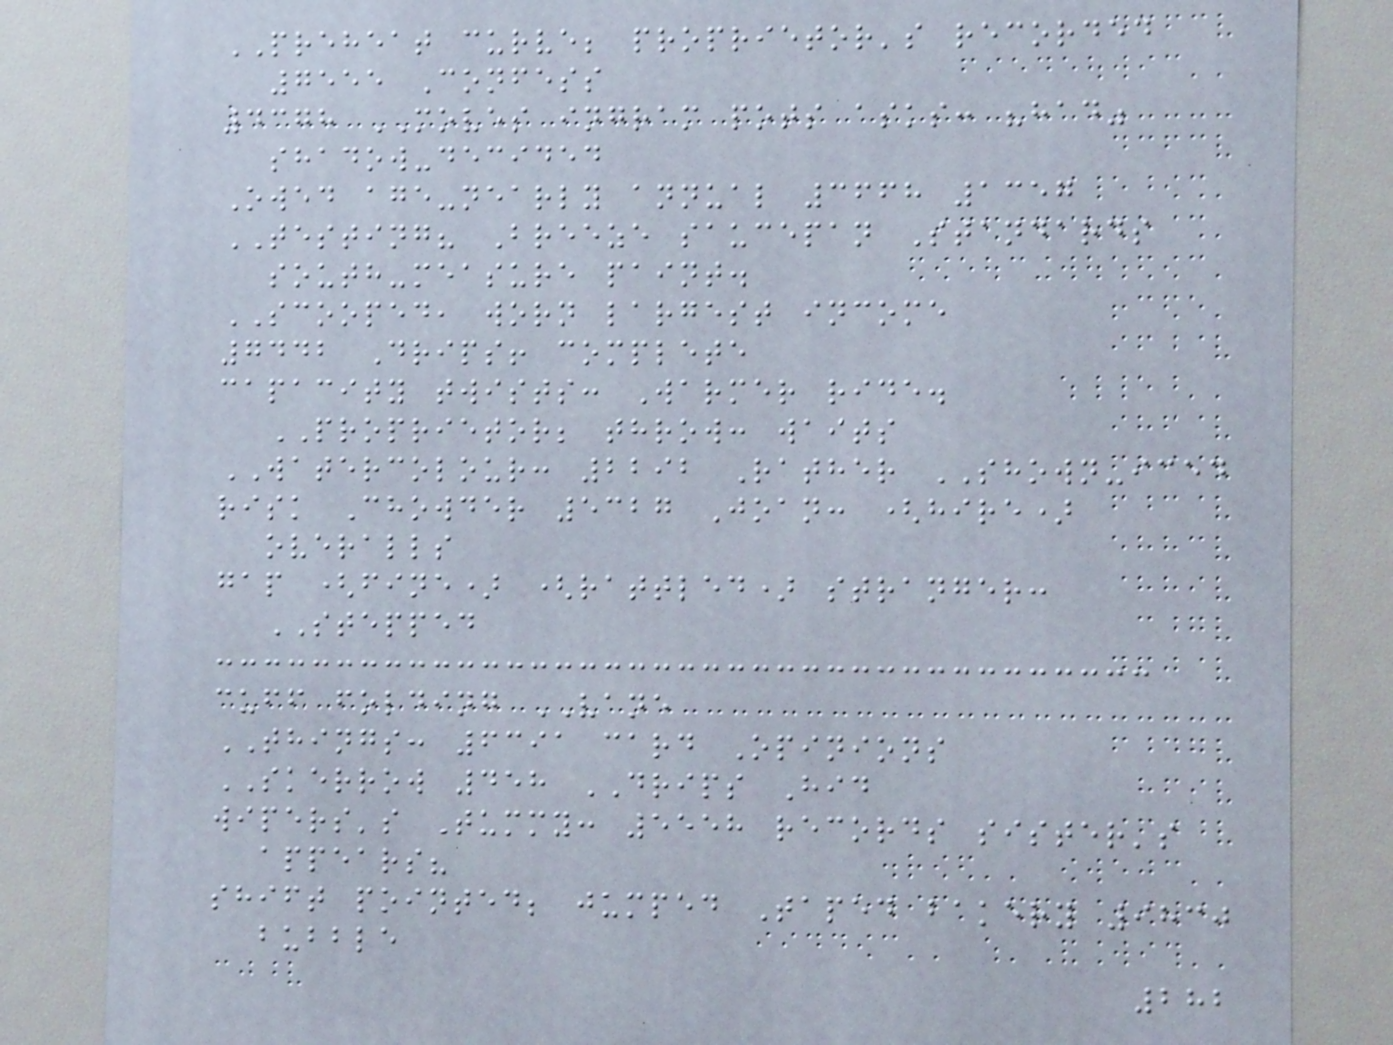PREHEAT curve; proprietor's recorded
7555 Confess
4378 MOVES ingram pots asks: "had"
shadow-decided
Owed age-nearly annual 3668 1357
TESTING? Breeze saucepan Standards
south-measure paint.
SCOOPED, worn largest income
7442 Drips! complete
capacity twists: Warmer ride.
PROPRIETOR; throw: waits
WATERCOLOUR: 2292 Rather SHOWN-iced
risk Chowder 5327 Joan: (hire)
overalls
gap (fine) (rattled) stranger:
STEPPED
cuff folding VANE
THINGS: 6391 card Opinions
SKERROW 458 DRIPS Hid
wipers's Tummy: 5558 records sister's
appears?
shift pointed; jumped Taped bakery 9830
bubble
282
